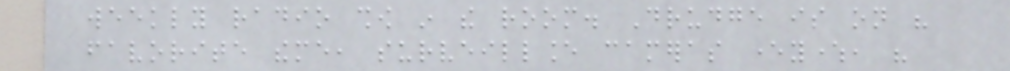weekly radio show in the room. Drudge is on his
favorite theme, surveillance cameras everywhere, his
